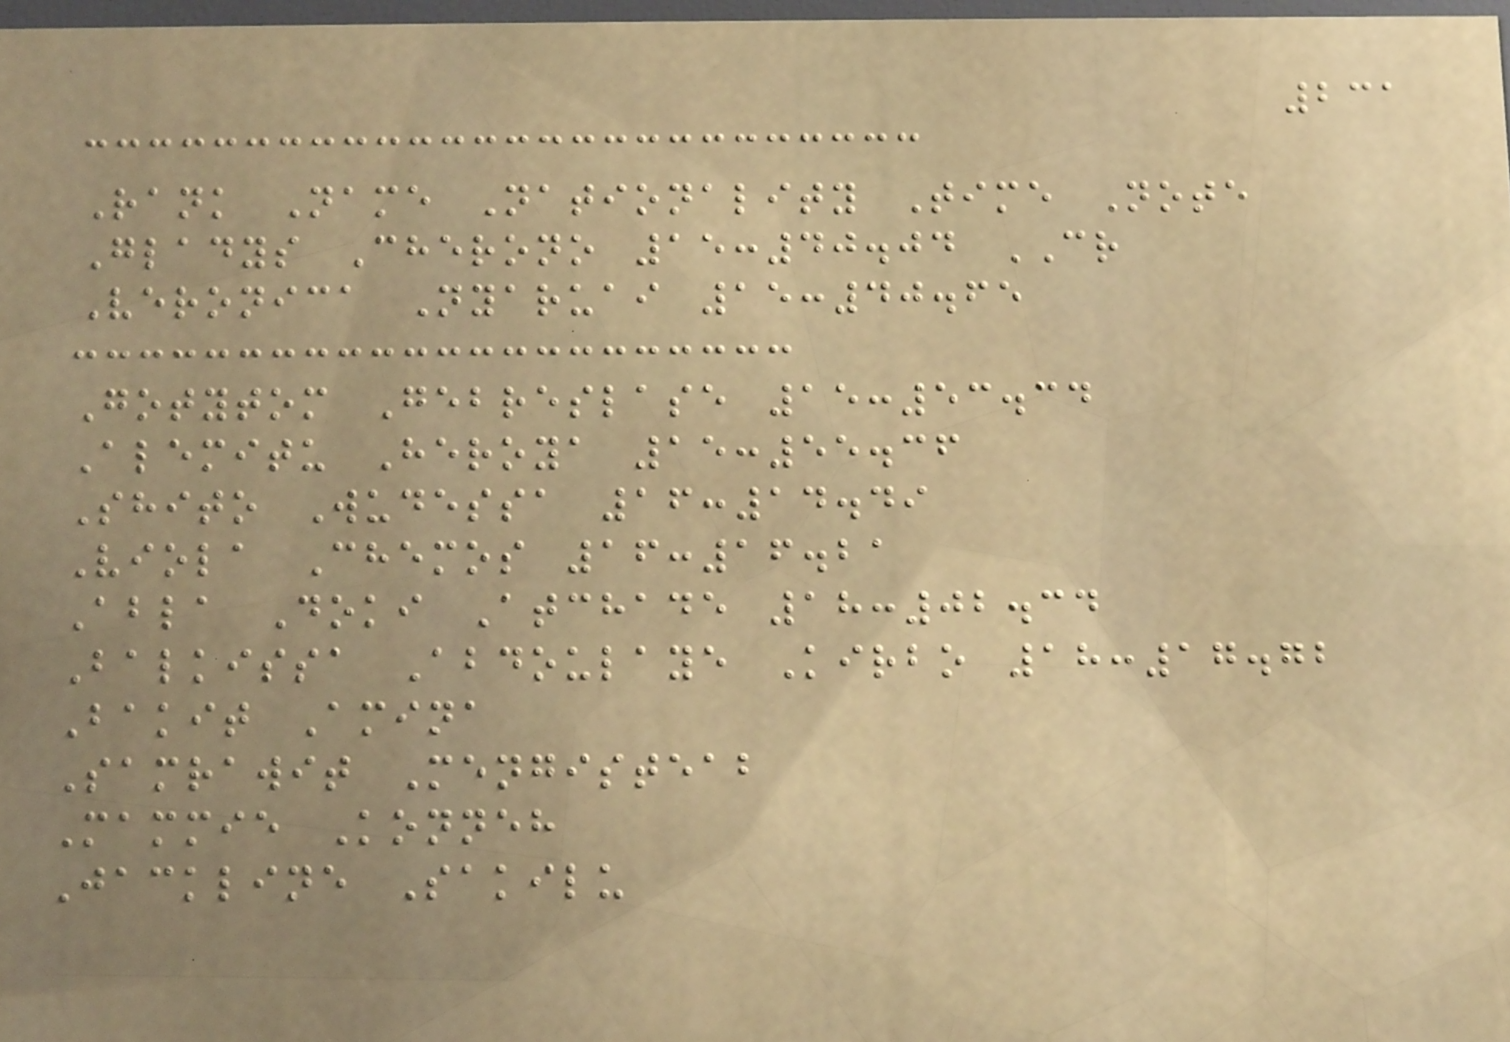231
Rank Name Nationality Time Note
Gladys Cherono 15:40.04 CR
Veronica Nyaruai 15:40.65
Gotytom Gebreslase 15:53.34
Alemitu Heroya 15:55.36
Shito Wudessa 16:14.49
Viola Chemos 16:16.21
Abla Doki Atchade 18:02.34
Balkissa Abdoulaye Kirbo 18:17.72
Bakit Amina
Samrawit Mengisteab
Mammie Konneh
Jackline Sakilu
